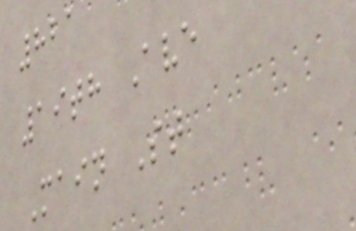821
19th Ave
Main St
